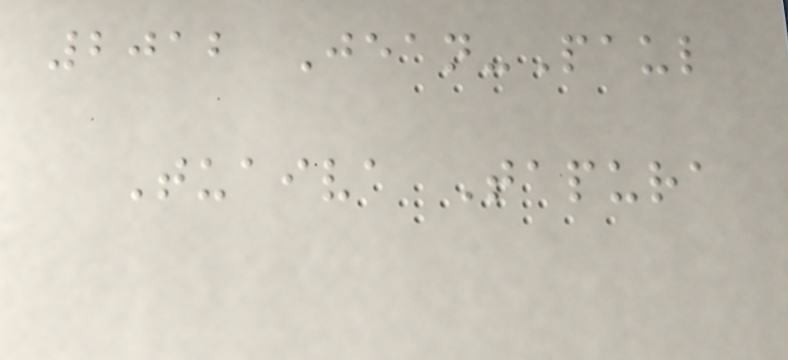2012 Jean-Paul
Tuaiva Tapura
